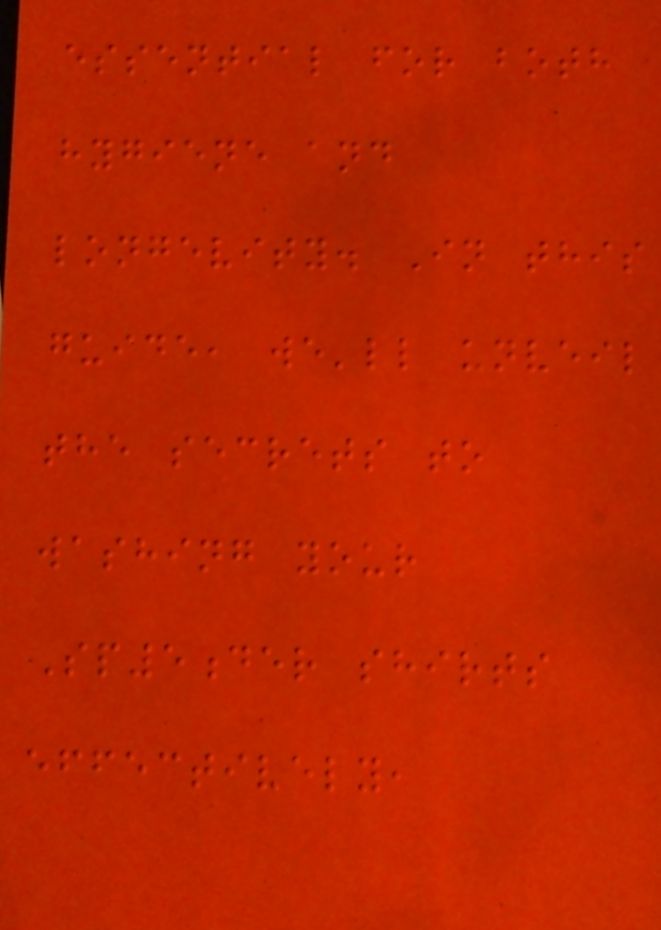essential for both
hygiene and
longevity. In this
guide, we'll unveil
the secrets to
washing your
Sp5der shirts
effectively,
